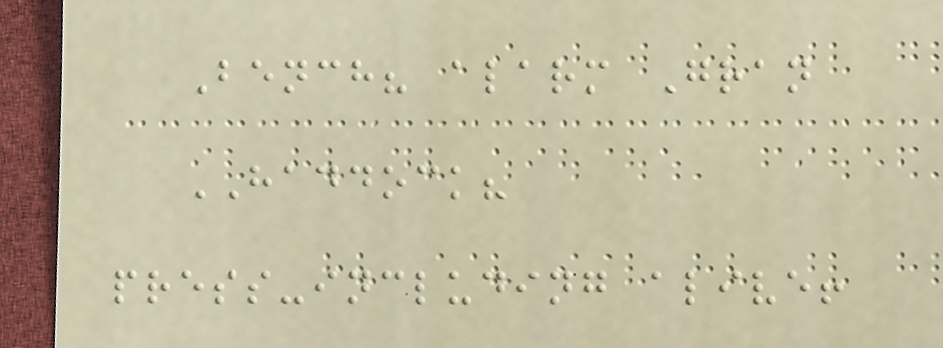Bench? alarm Gran
HADDOCK?
press-including alive!
